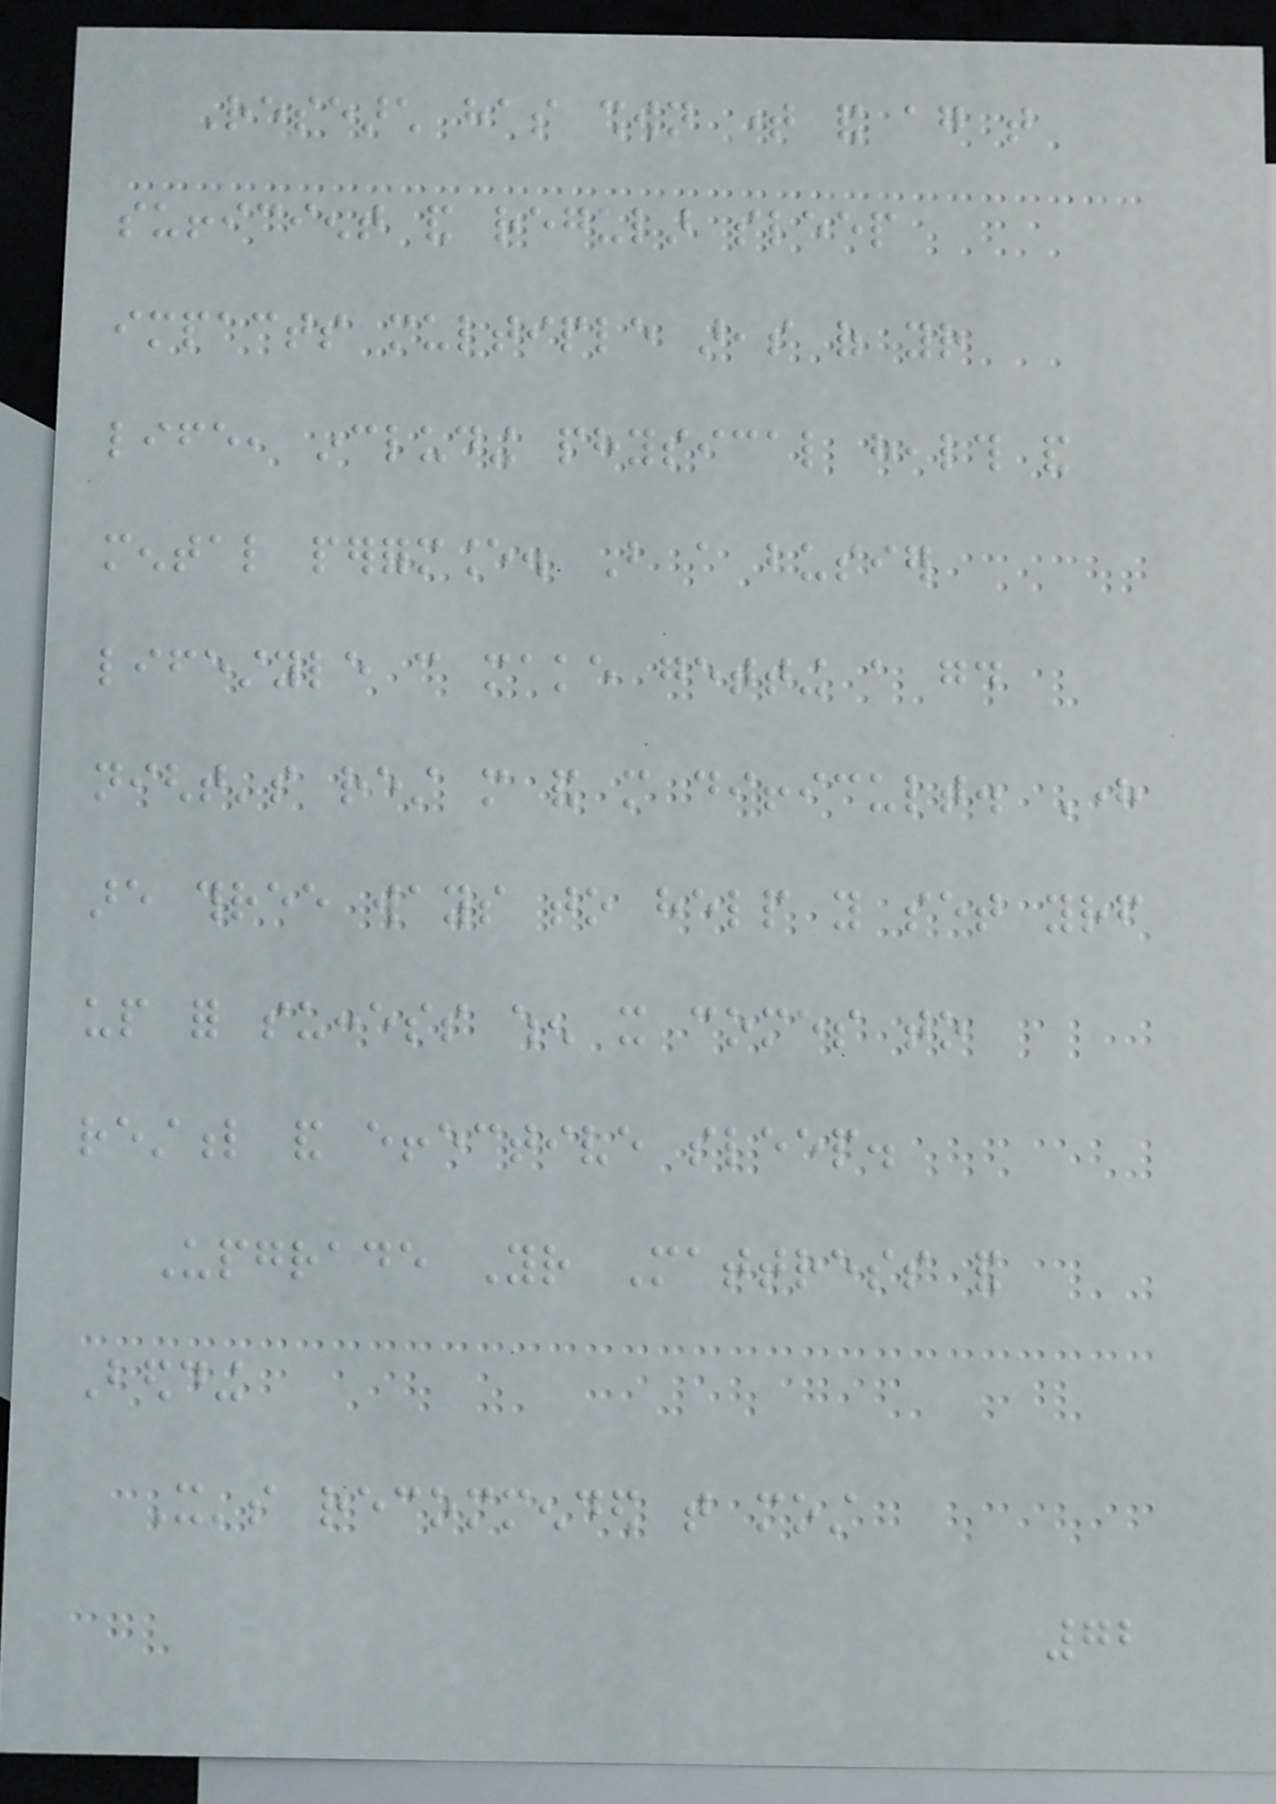Research has shown time and again that
sufficient and regular sleep
impacts multiple areas of your
life, including physical health and
mental performance. But a busier
lifestyle can make getting a good
night's rest more and more difficult. Here
are three ways to help you set yourself
up for success when it comes to
restful and effective sleep.
Upgrade Your Mattress and
Bedding
It's recommended that most
72
